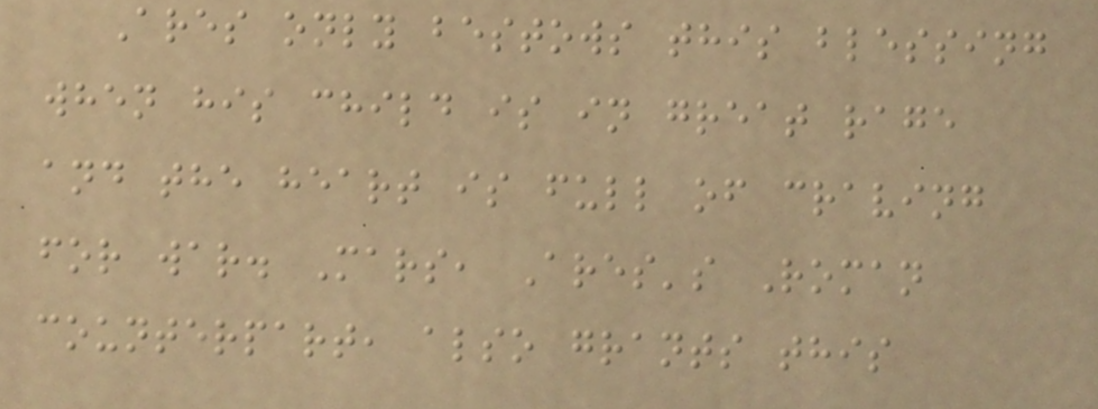Ares only bestows this blessing
when his child is in great rage
and the heart is full of craving
for war. Mars, Ares's Roman
counterpart, also grants this
